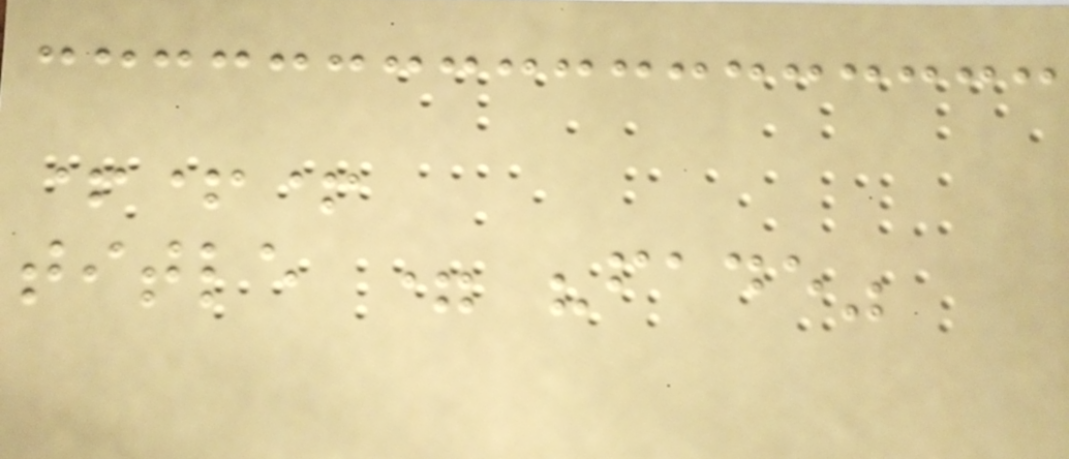+++
title = "fade"
